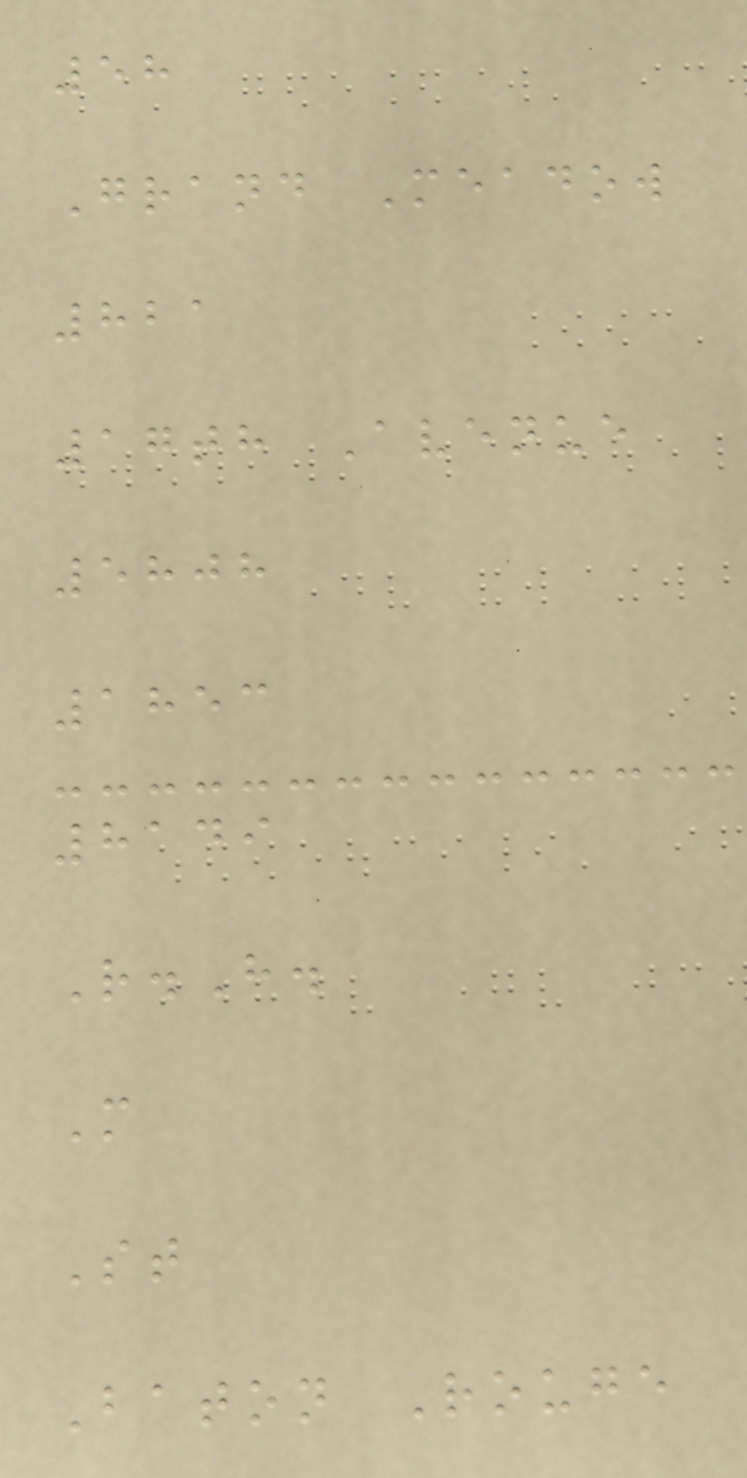58
Grand Meadow
821
17th Avenue
5808
1853
8149
R.H.
M
St
Baton Rouge
